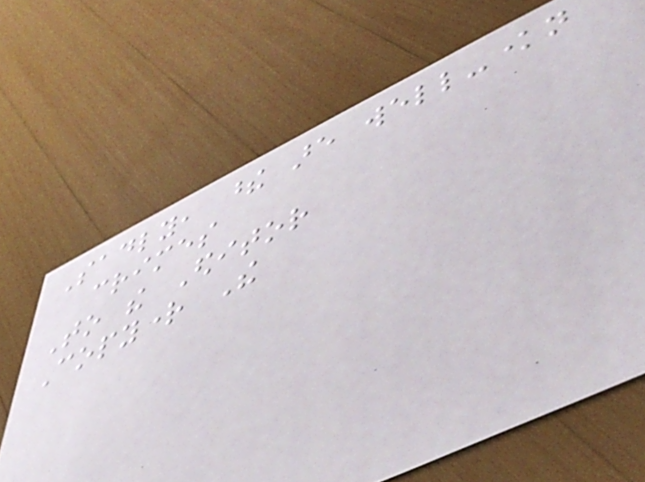Sadly, these are well-known
crimes
To the Editor
Copyright The
